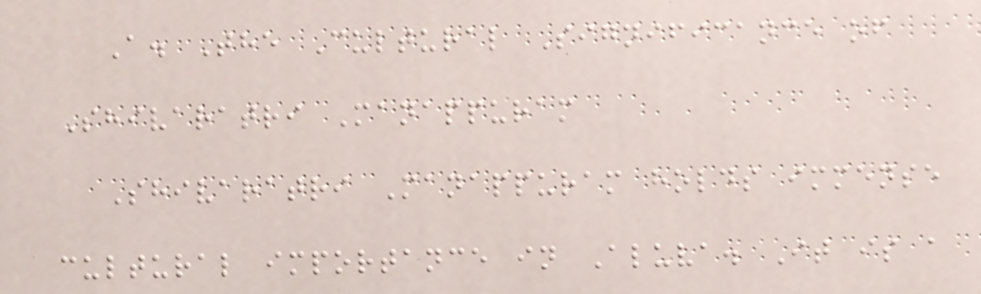A. The Cultural Significance of
Shivaratri Manappuram
Shivaratri Manappuram holds immense
cultural importance in Aluva. It is a
